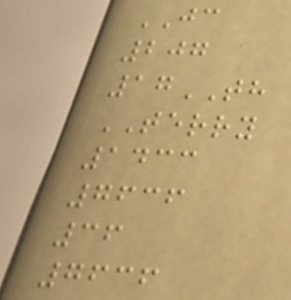JC
207
17TH
TERRY
1433
7636
36
7636
